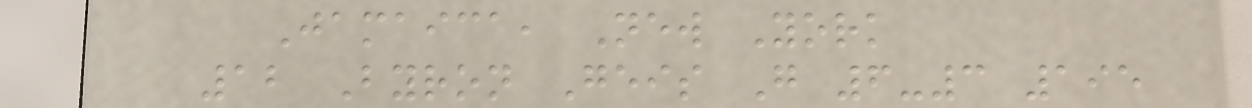Jamaica, New York
12 Byron Geis G 6-3 195
